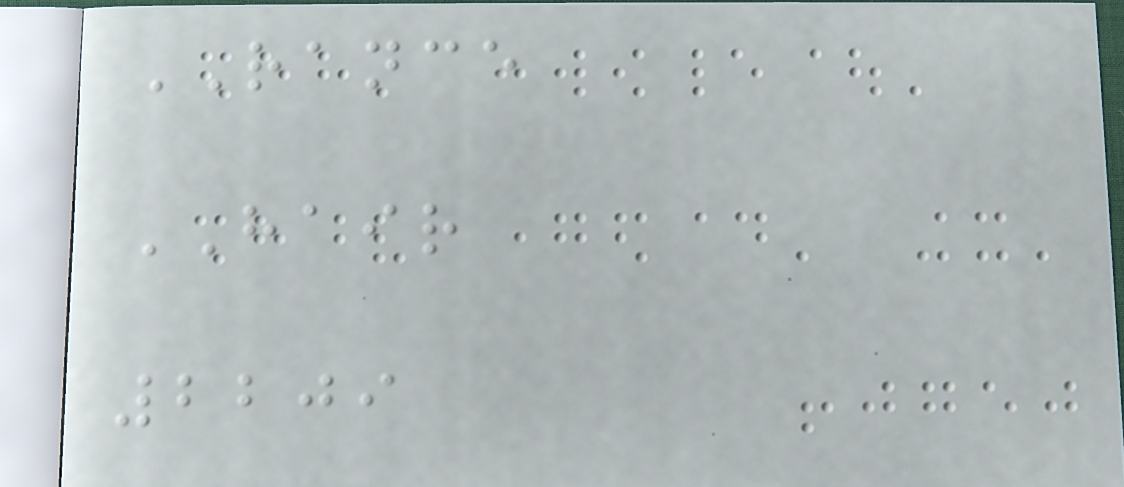RANCE
HAIR
2209
